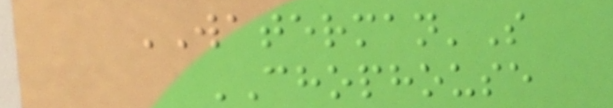WATERMAN'S
CHOPHOUSE
